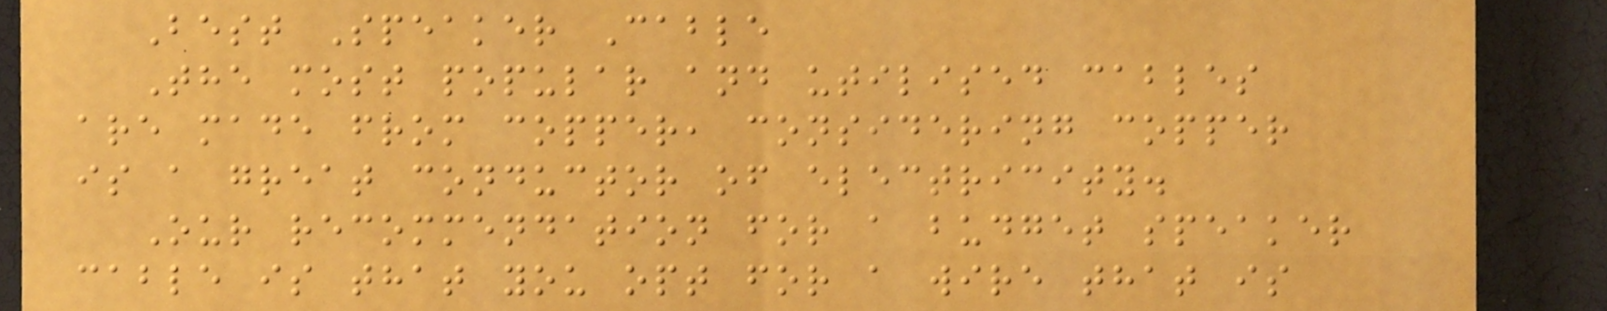Best Speaker Cable
The most popular and utilised cables
are made from copper, considering copper
is a great conductor of electricity.
Our recommendation for a budget speaker
cable is that you opt for a wire that is
